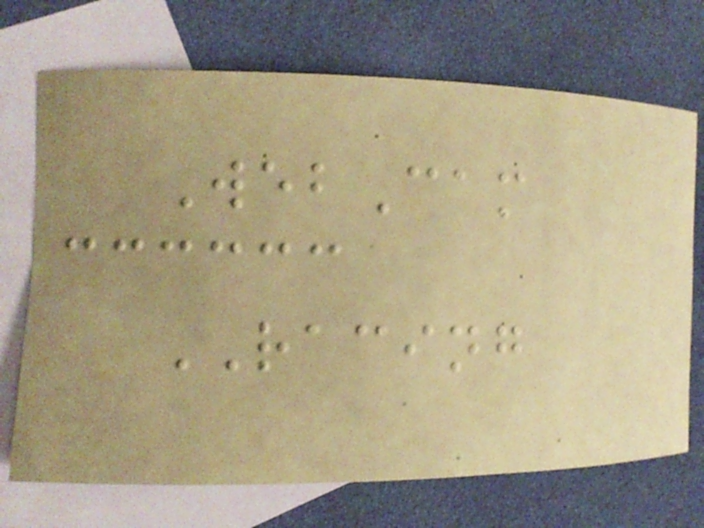WebCam
RACING
